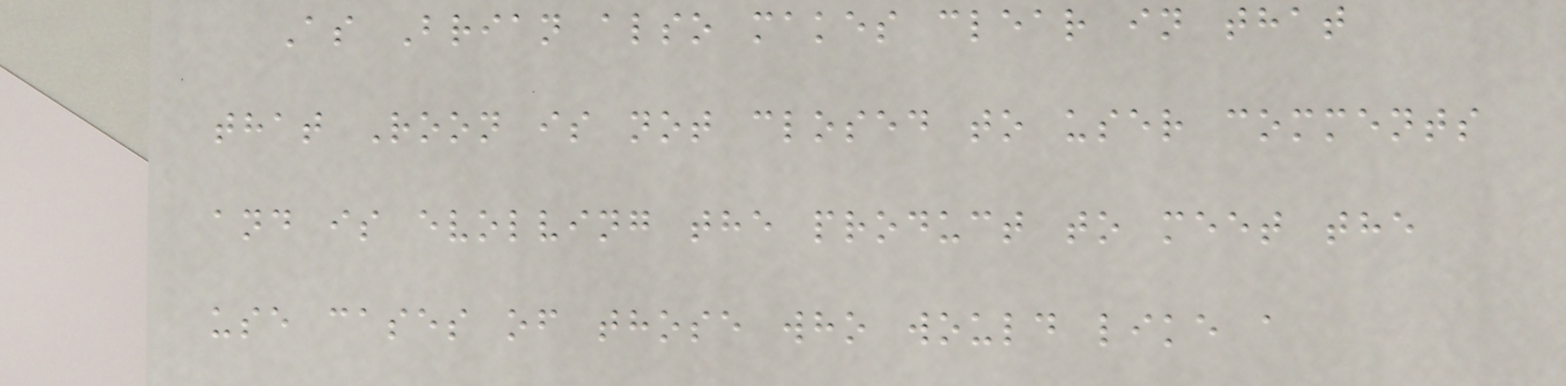As Brian also makes clear in that
that Roon is not closed to user comments
and is evolving the product to meet the
use cases of those who would like a
